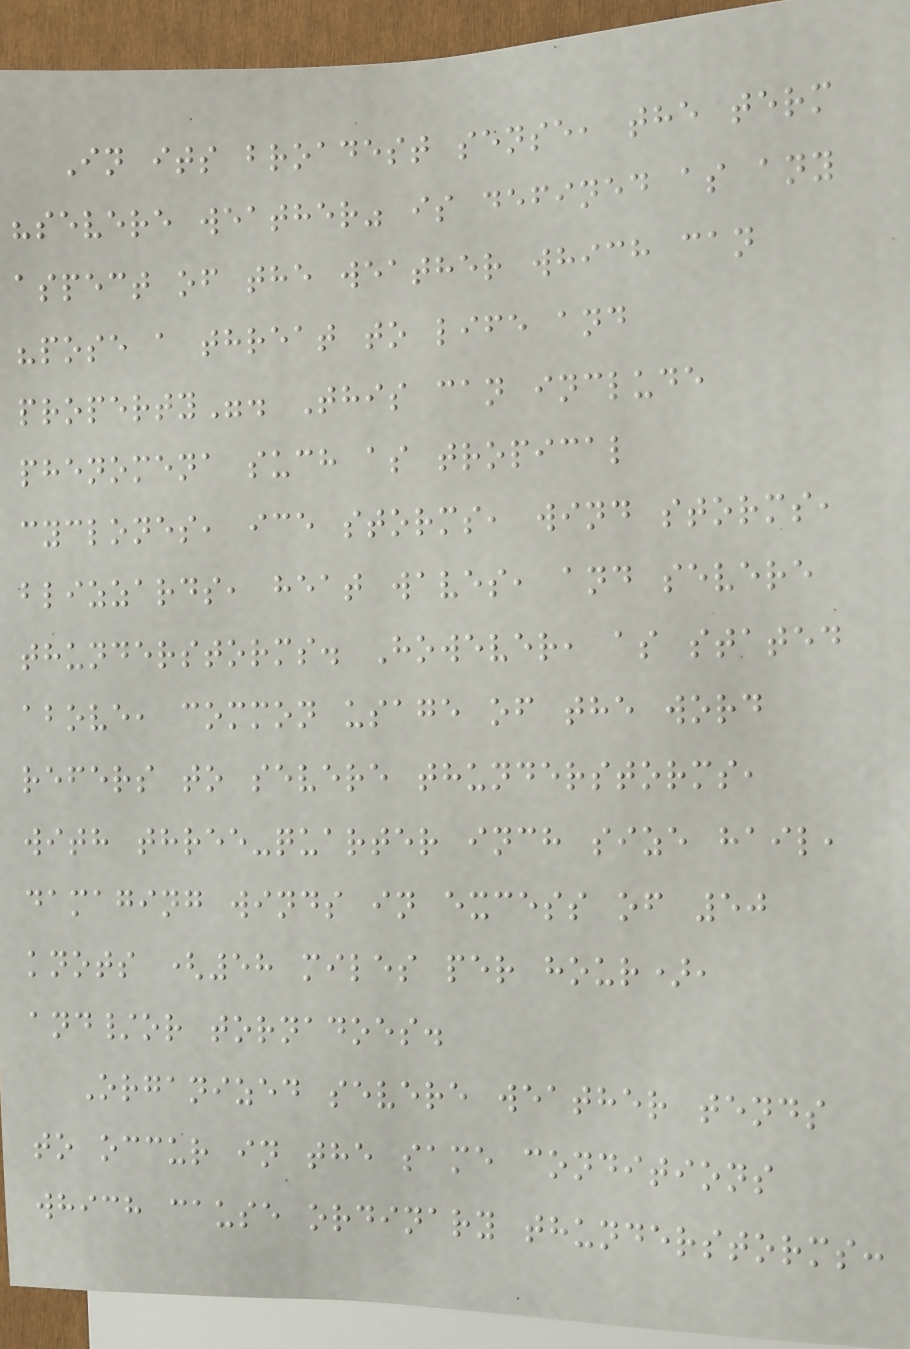In its broadest sense, the term
"severe weather" is defined as any
aspect of the weather which can
"pose a threat to life and
property". This can include
phenomena such as tropical
cyclones, ice storms, wind storms,
blizzards, heat waves, and severe
thunderstorms. However, as stated
above, common usage of the word
refers to severe thunderstorms,
with three-quarter inch size hail,
damaging winds in excess of 50
knots (58 miles per hour),
and/or tornadoes.
Organized severe weather tends
to occur in the same conditions
which cause ordinary thunderstorms:
